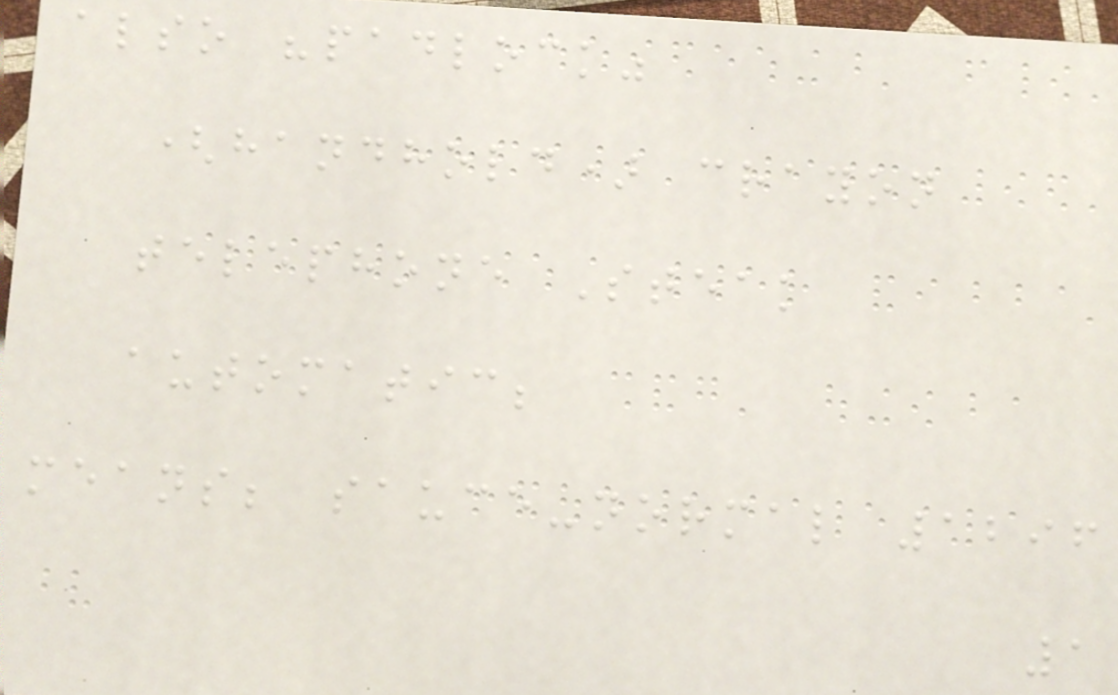also "padlock"
(handhold) crayon
telephone Steak
automatic;
means; sauce-normal 1296
1
